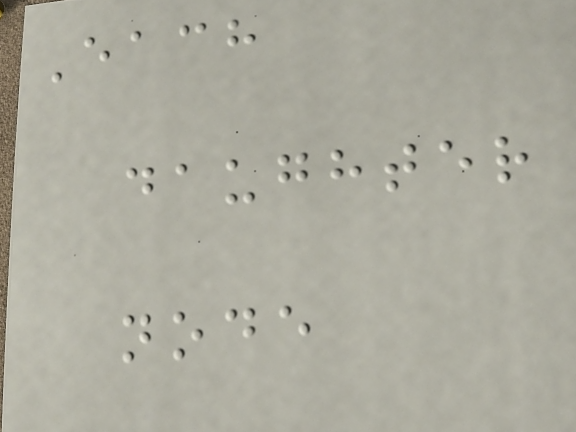Each
daughter
node
